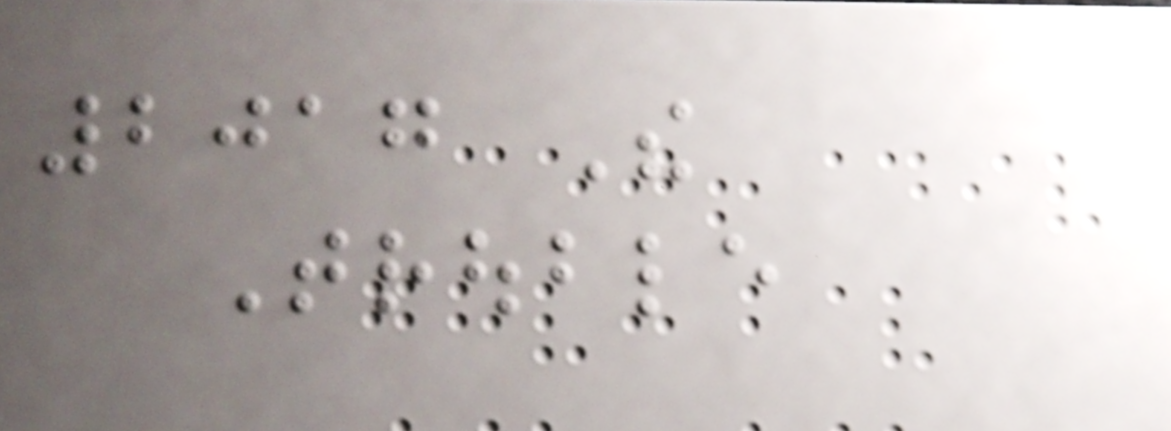2017 The
Trouble
